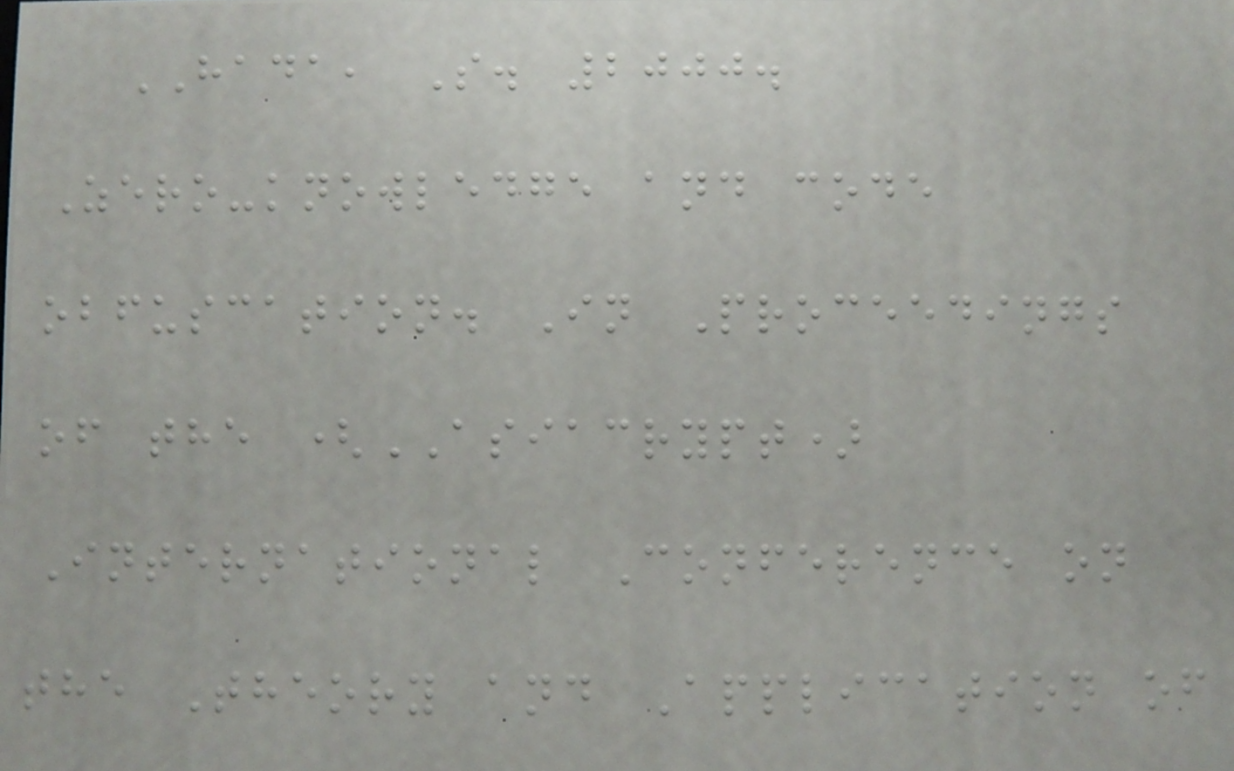HADA, S. 2000.
Zero-knowledge and code
obfuscation. In Proceedings
of the (ASIACRYPT)
International Conference on
the Theory and Application of
